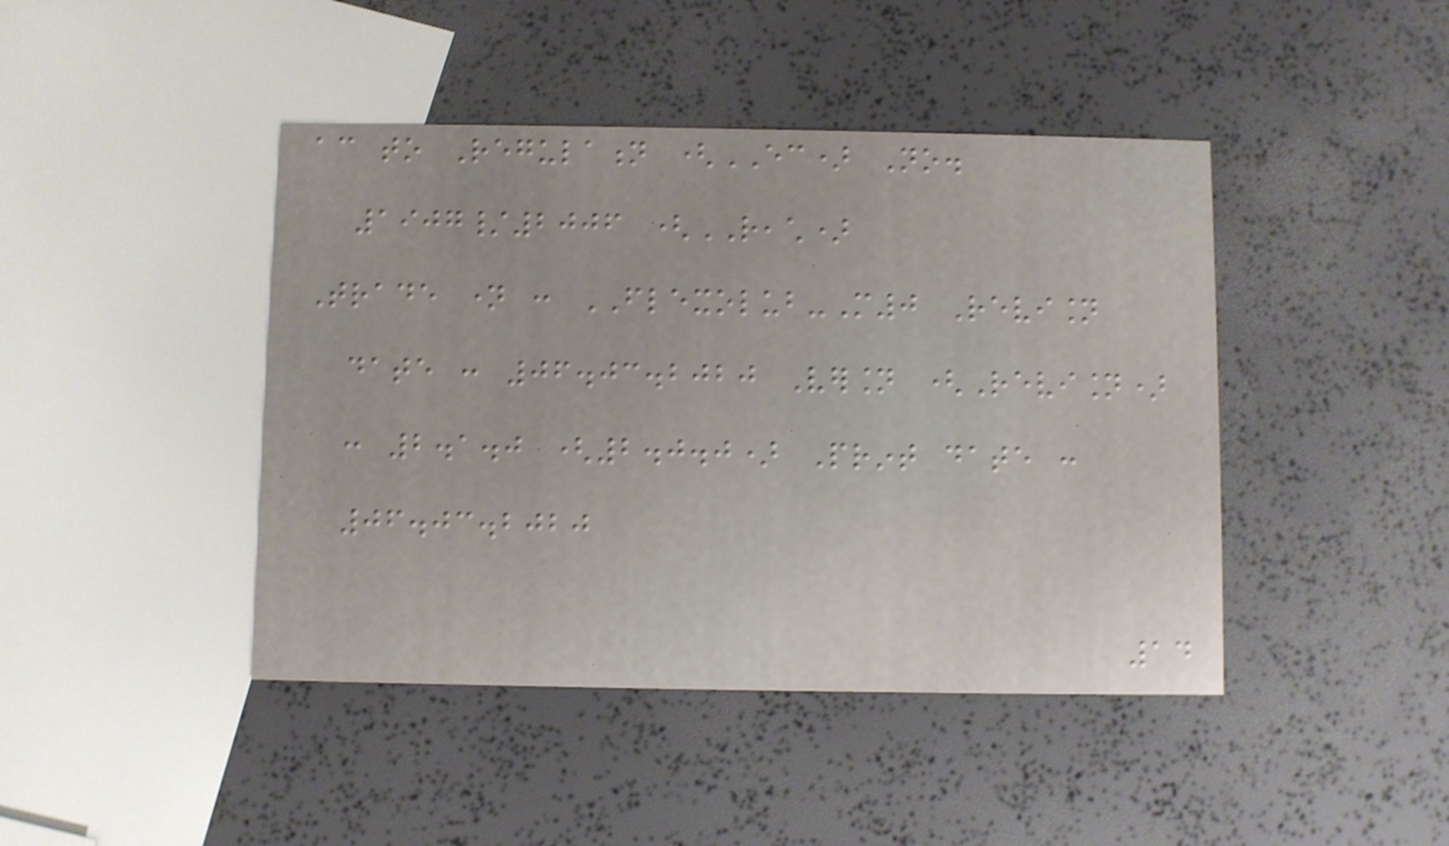according to Regulation (EC) No.
1907/2006 (REACH)
Trade name : FLEXOLUB-M0 Revision
date : 06.03.2020 Version (Revision)
: 2.1.0 (2.0.0) Print date :
06.03.2020
14
